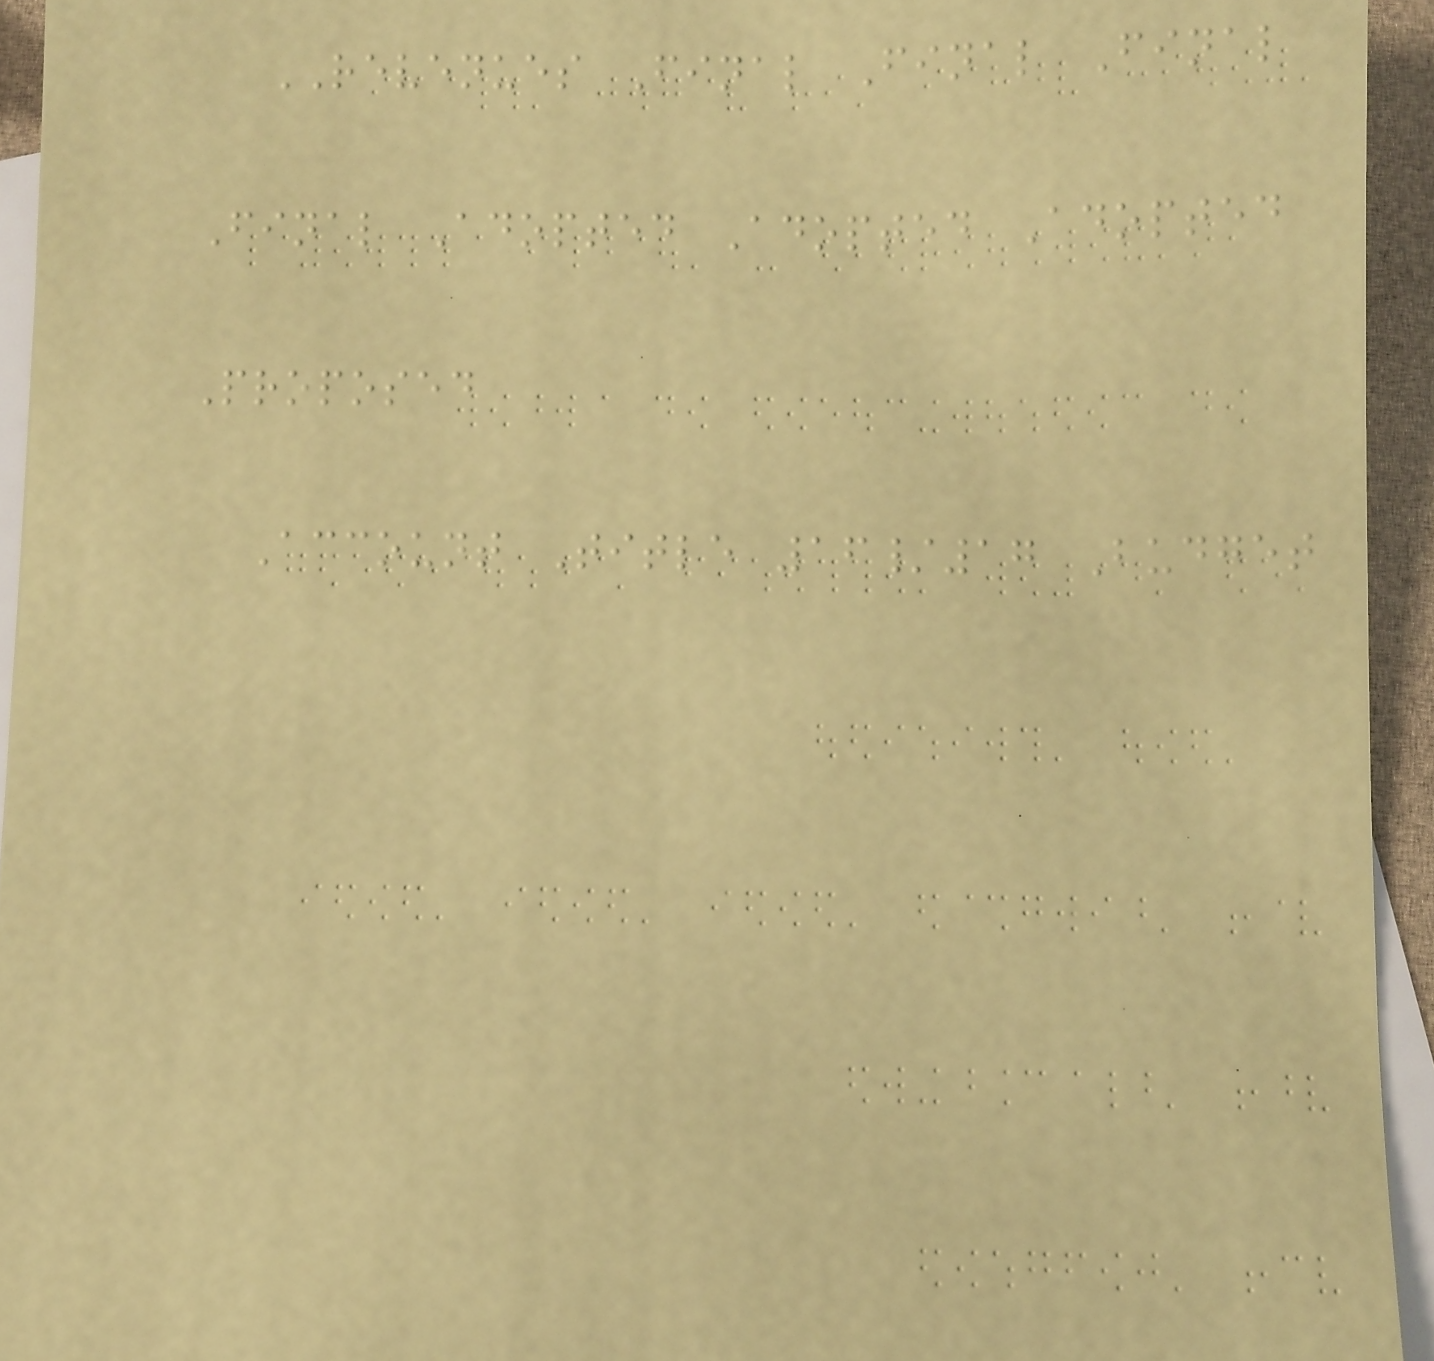REVENUES Final Final Final
Final Adopted Adopted Adopted
Proposed
Account Title 16/17 Budget
